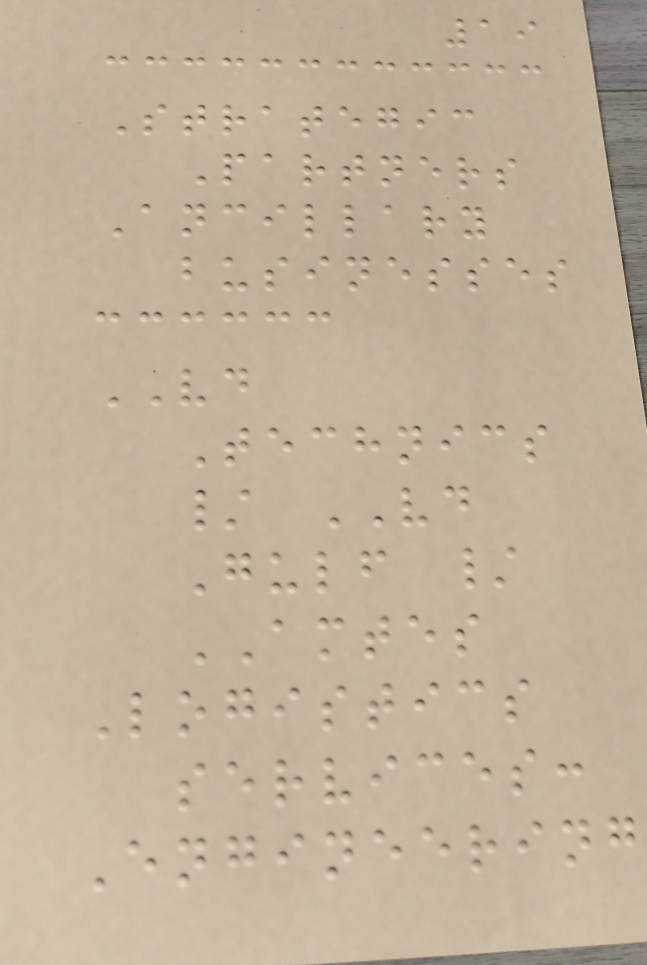19
Strategic
Partners
Ancillary
businesses
VD
Technics
/ VD
Gulf /
AMTES
Logistics
services:
Engineering
